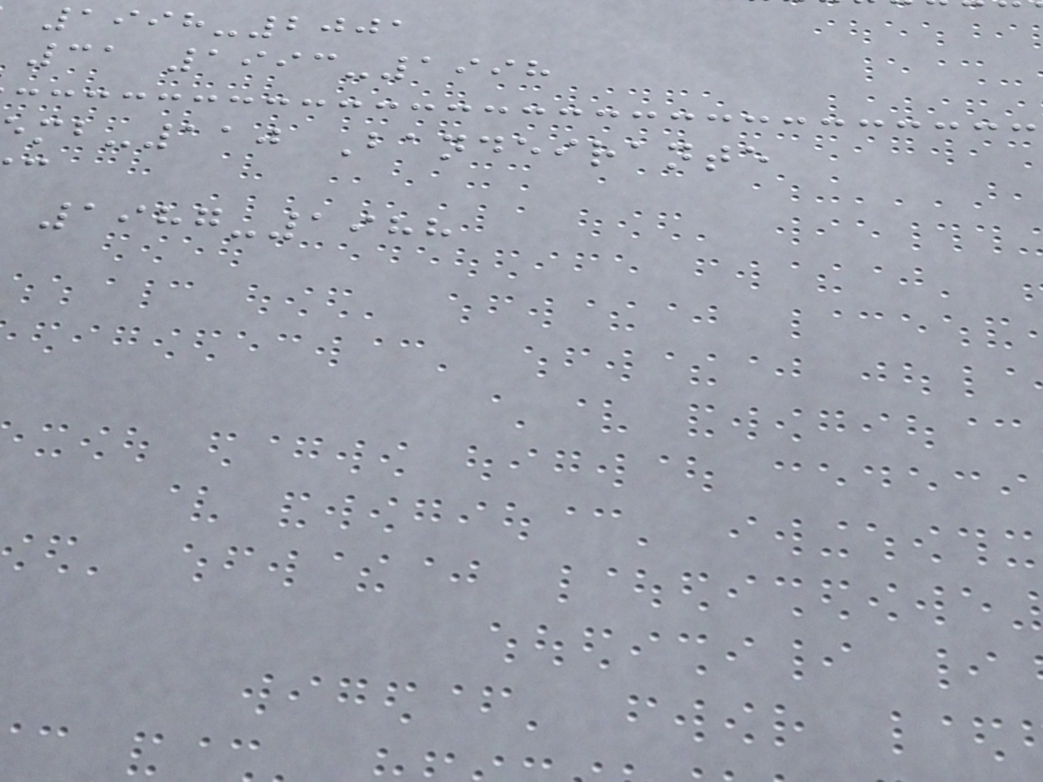1998-2001
31 1993-1998
mb-110 Bandeirante
1987-1988
